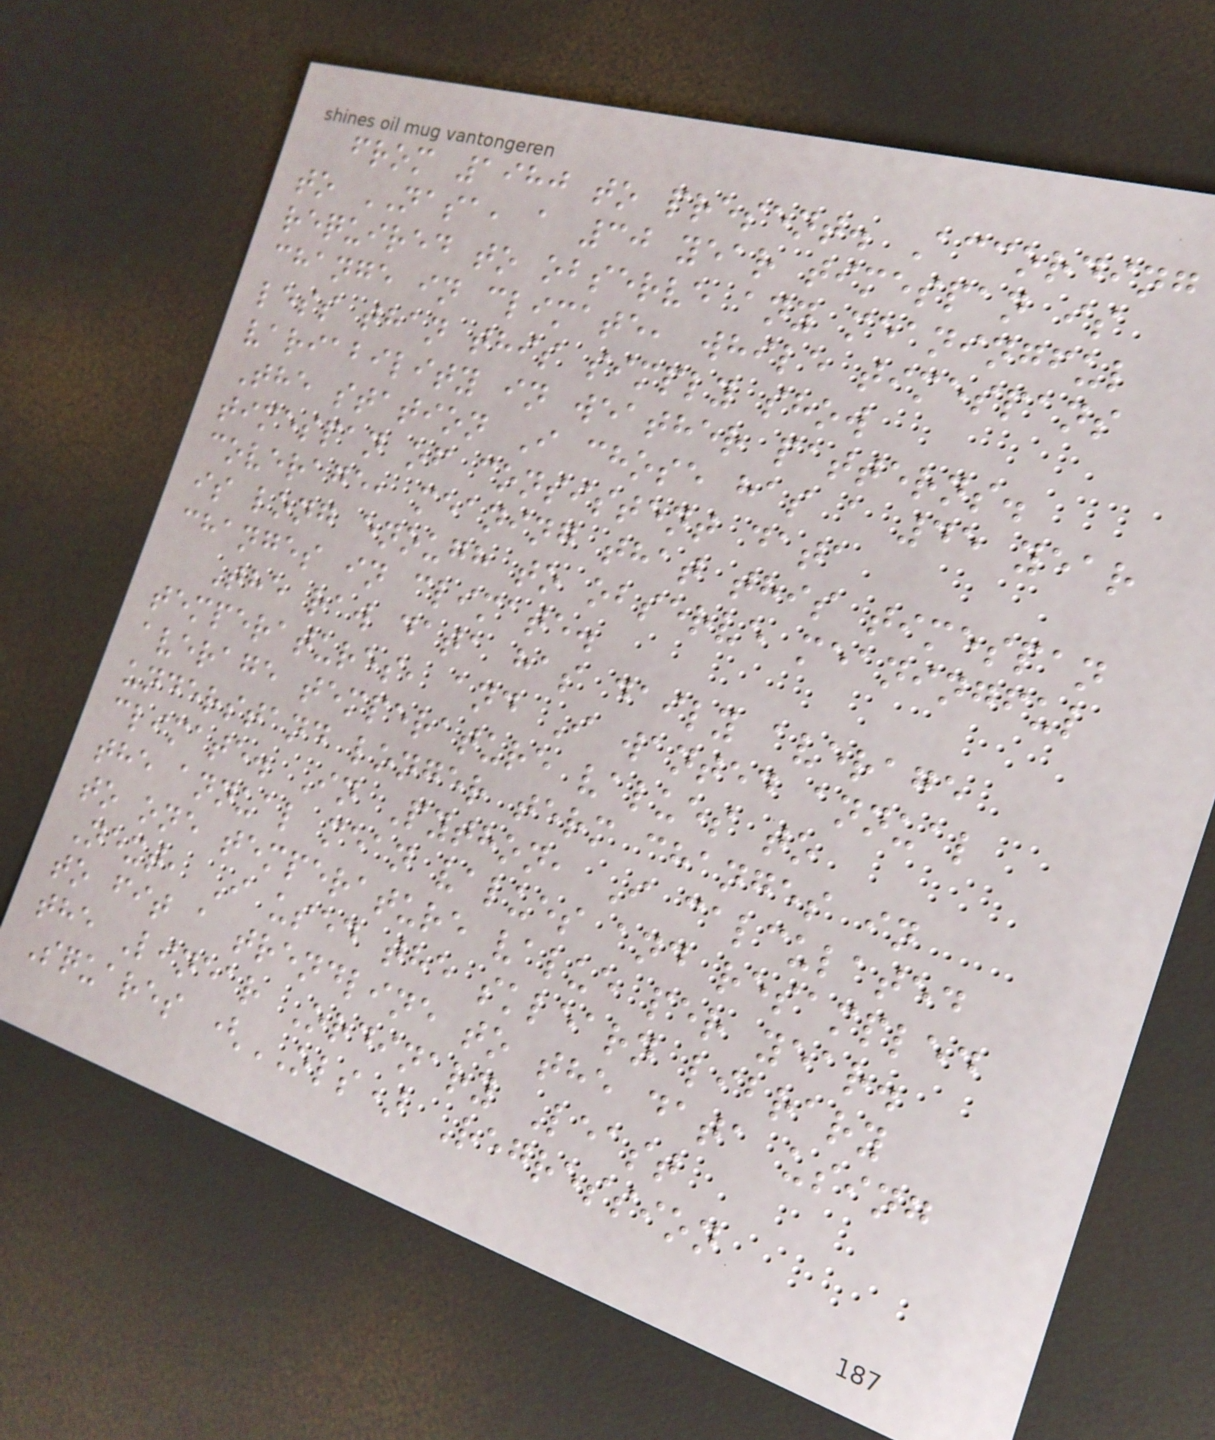from 1980 to present. According
to NASA, a 30 year timespan is
required to observe any meaningful
change in climate, while timespans
less than this simply show
variability in weather patterns.
The station I chose has a 45 year
timespan of consistent data
coverage, meaning that this timespan
is long enough to observe meaningful
changes in climate.
The raw data has daily average
temperatures, and I wanted annual
average temperature values to
understand longer term changes in
climate. In Python, I calculated
the annual mean values and resampled
to one temperature value per year.
Next, I used the sklearn library
to fit a trendline to the data using
the Linear Ordinary Least
Squares (OLS) Regression
